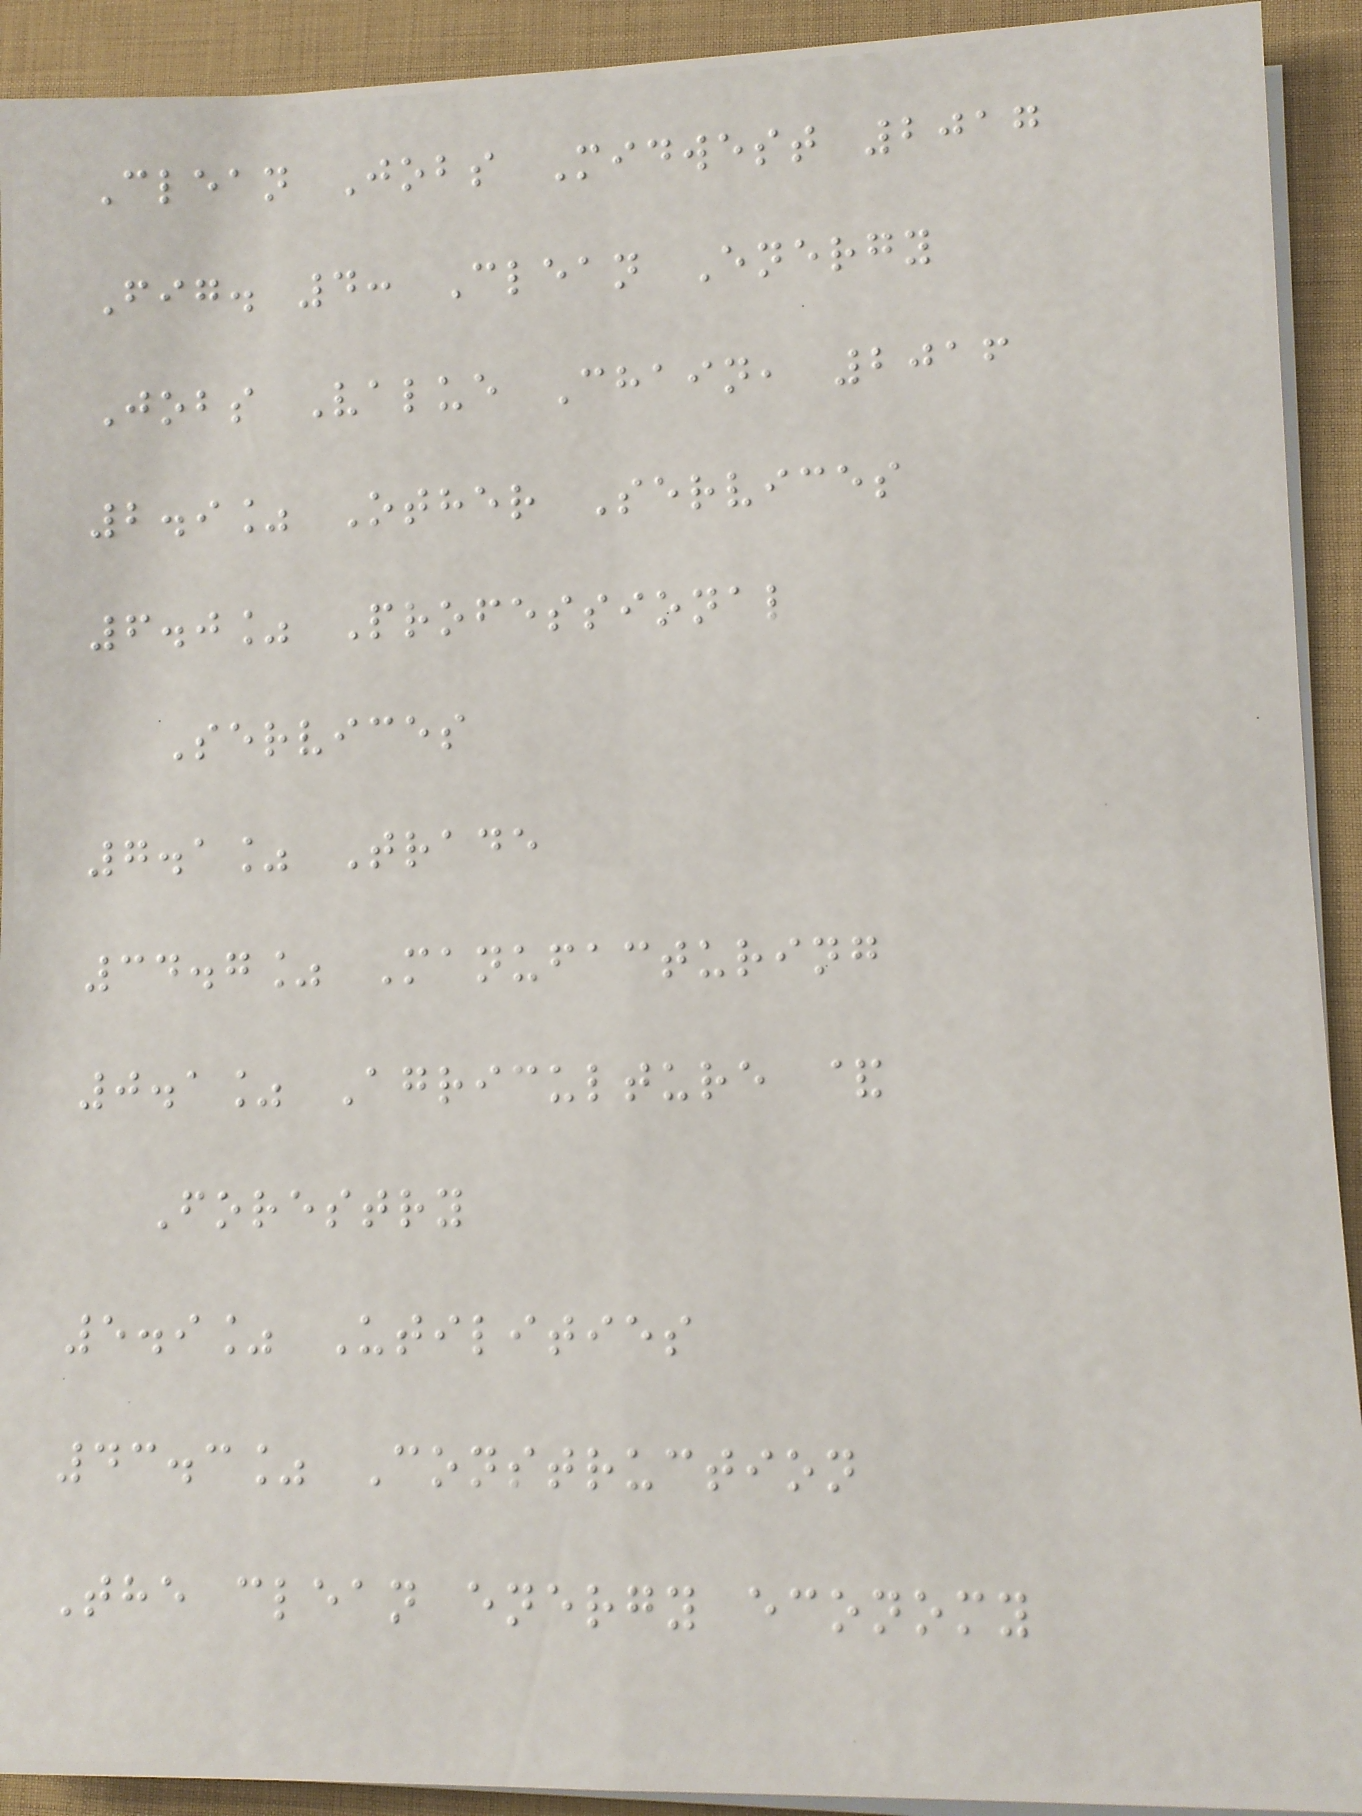Clean Jobs Midwest 2017
Fig. 4: Clean Energy
Jobs Value Chain, 2016
2.9% Other Services
6.0% Professional
Services
7.1% Trade
34.7% Manufacturing
0.1% Agriculture &
Forestry
5.9% Utilities
43.3% Construction
The clean energy economy
